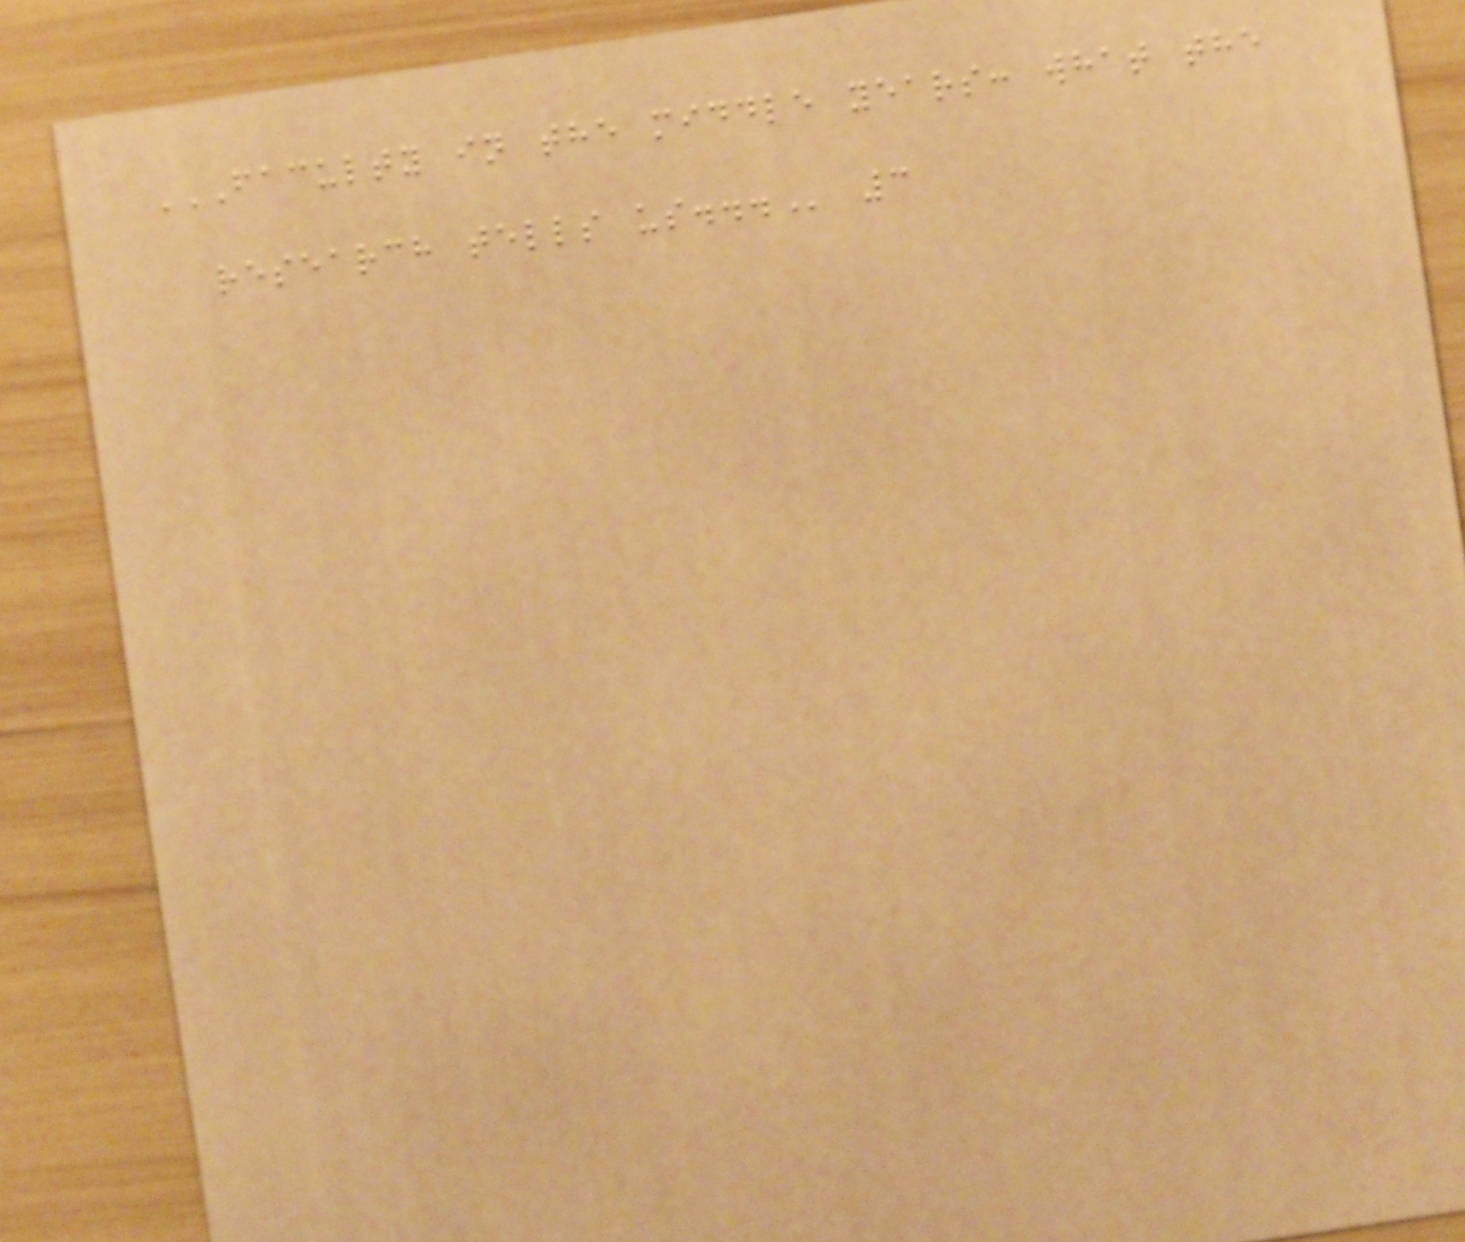FACULTY IN THE MIDDLE YEARS: WHAT THE
RESEARCH TELLS US... 3
